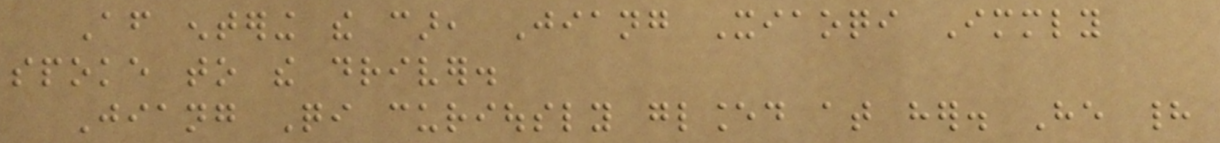After entering the car, Jiang Xiaoqi Immediately
spoke to the driver.
Jiang Qi curiously glanced at her. He had
